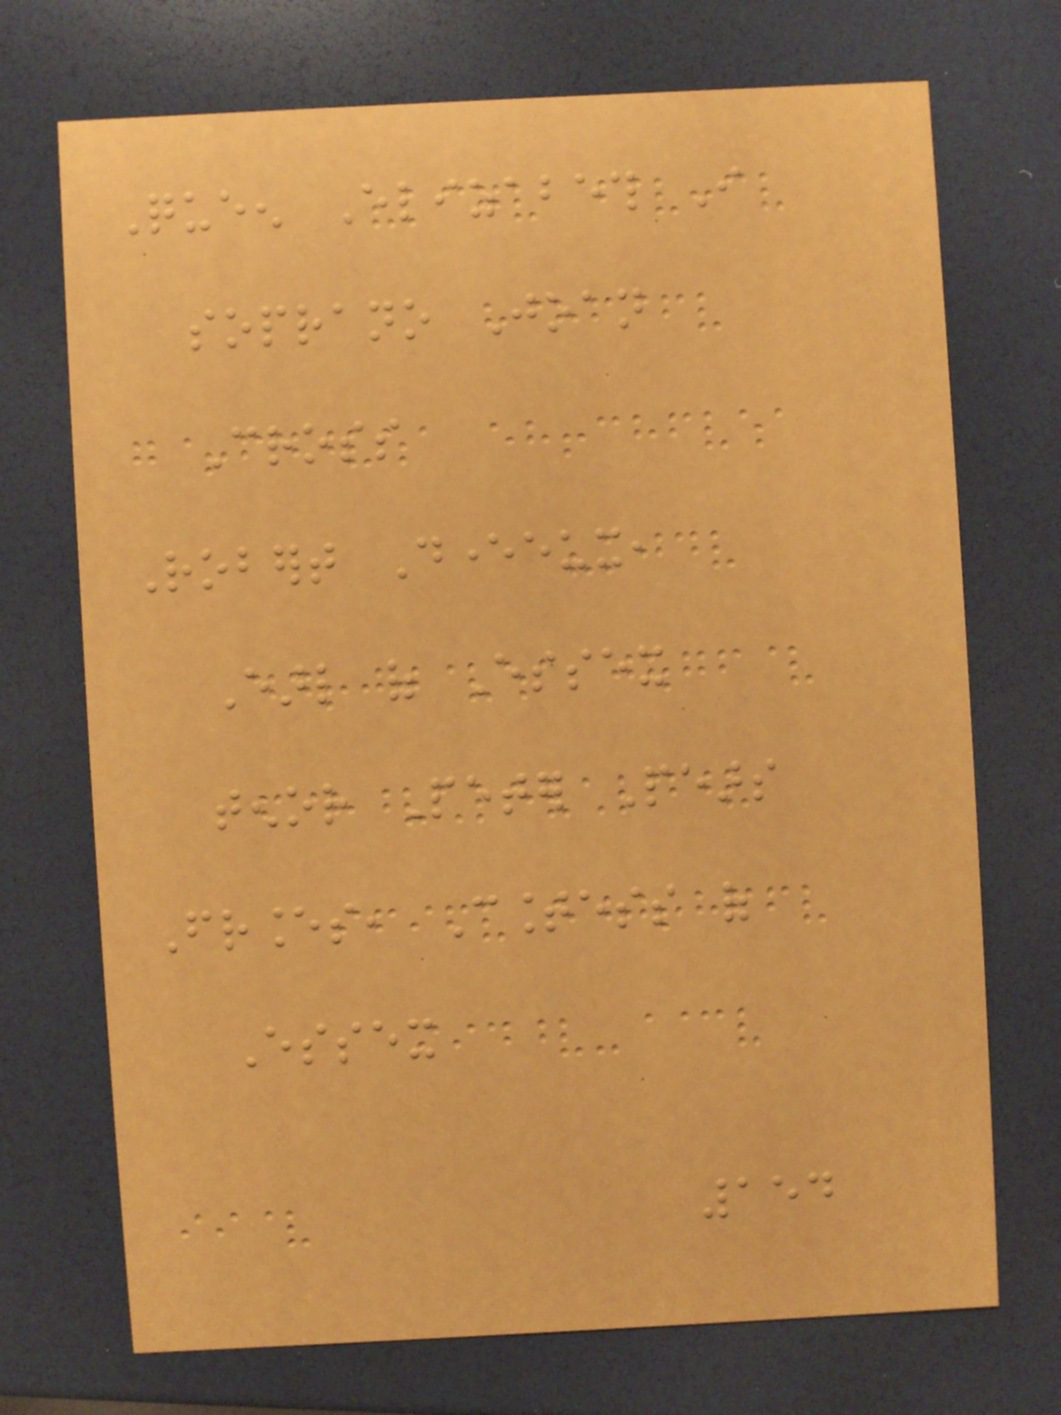Queen Elizabeth I
soprano Joan
Cross
Robert Devereux,
Earl of Essex
tenor Peter Pears
Frances, Countess of
Essex
154
